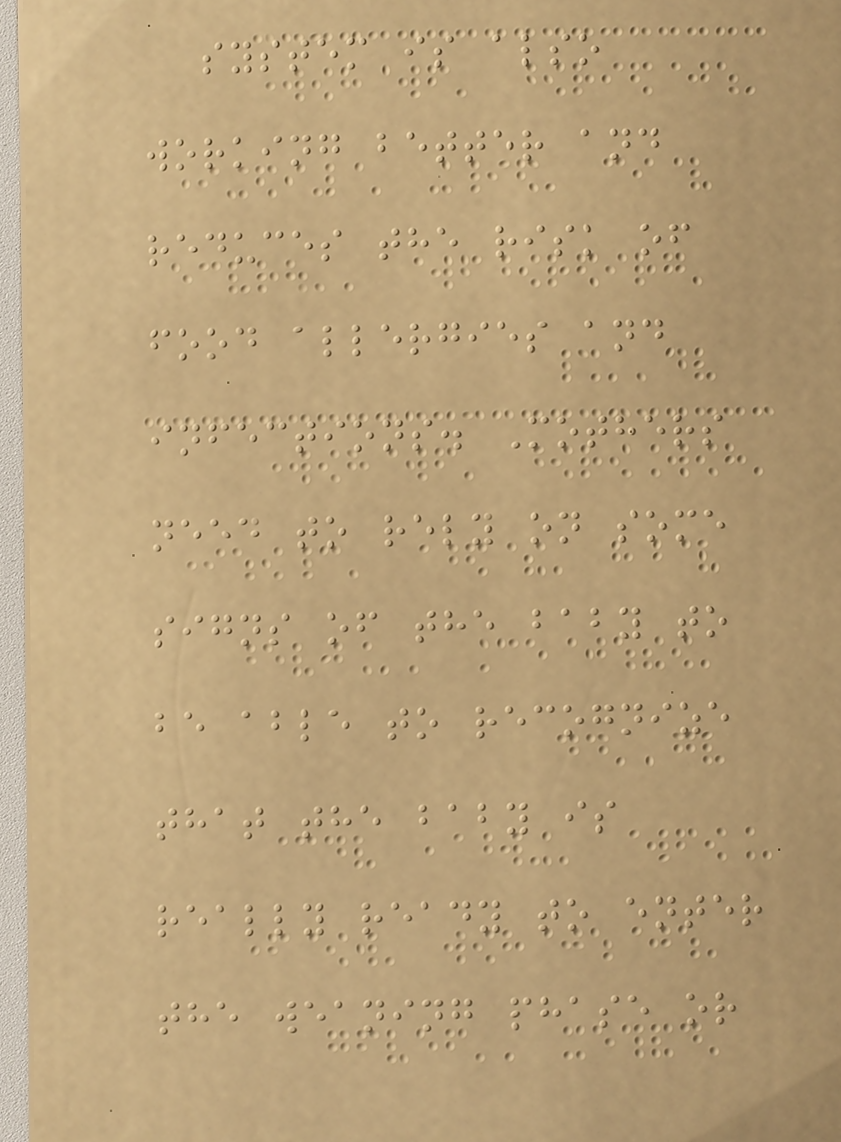system is also
working better and
reduces the risk of
food allergies and
infections. Mothers
need to rely on some
signs of the baby to
be able to recognize
that the baby is
really ready to enter
the weaning phase or
